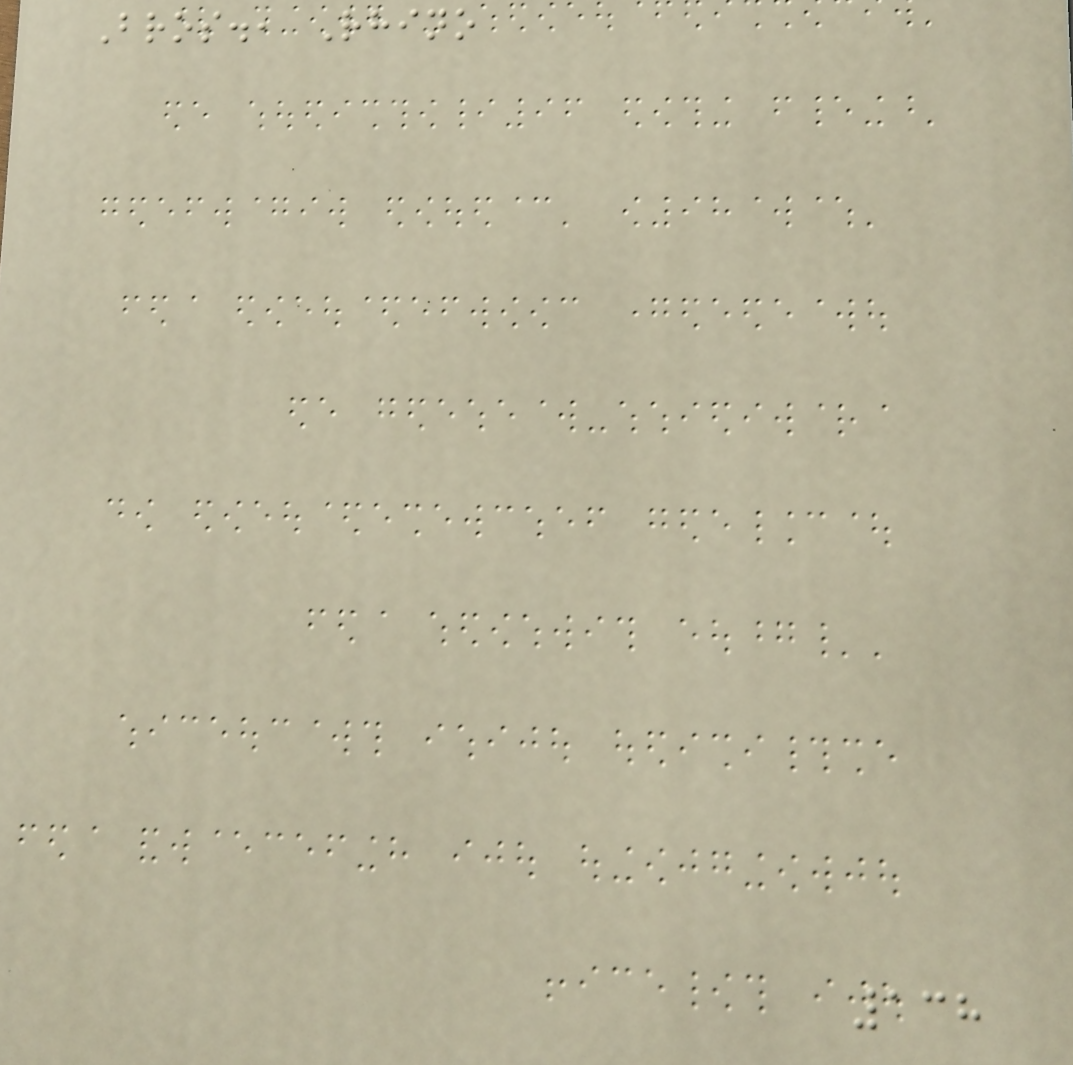Bros., Rhino
138
